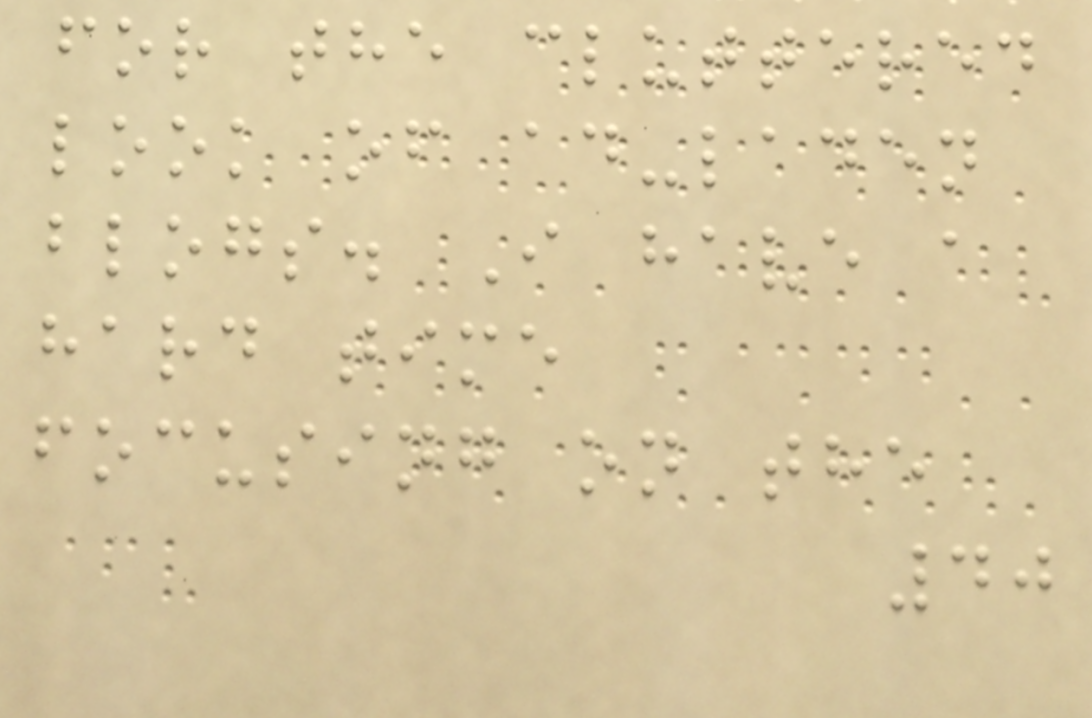for the cluttered
look of ad-laden
blogs. I have a
hard time
focusing on the
40
